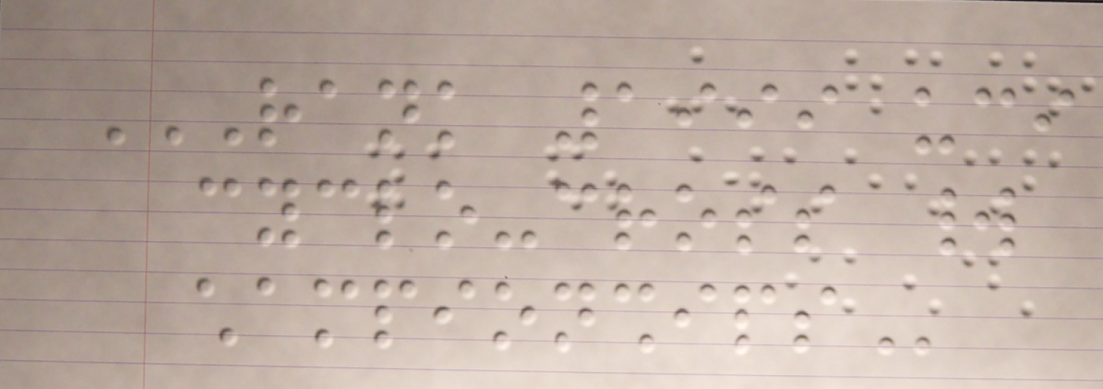RANK 1999 UCI
CYCLO-CROSS WORLD
CHAMPIONSHIPS
